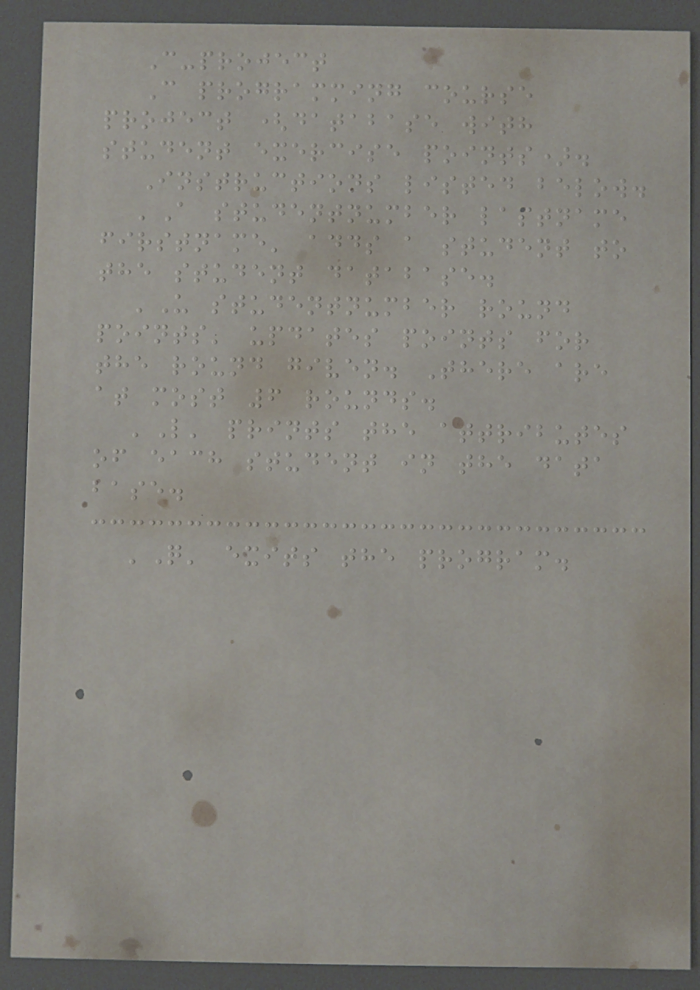C-project
C programming course
project (database with
student exercise points).
Instructions listed below.
'A studentnumber lastname
firstname' adds a student to
the student database.
'U studentnumber round
points' updates points for
the round given. There are
at most 6 rounds.
'L' prints the attributes
of each student in the data
base.
'Q' exits the program.
